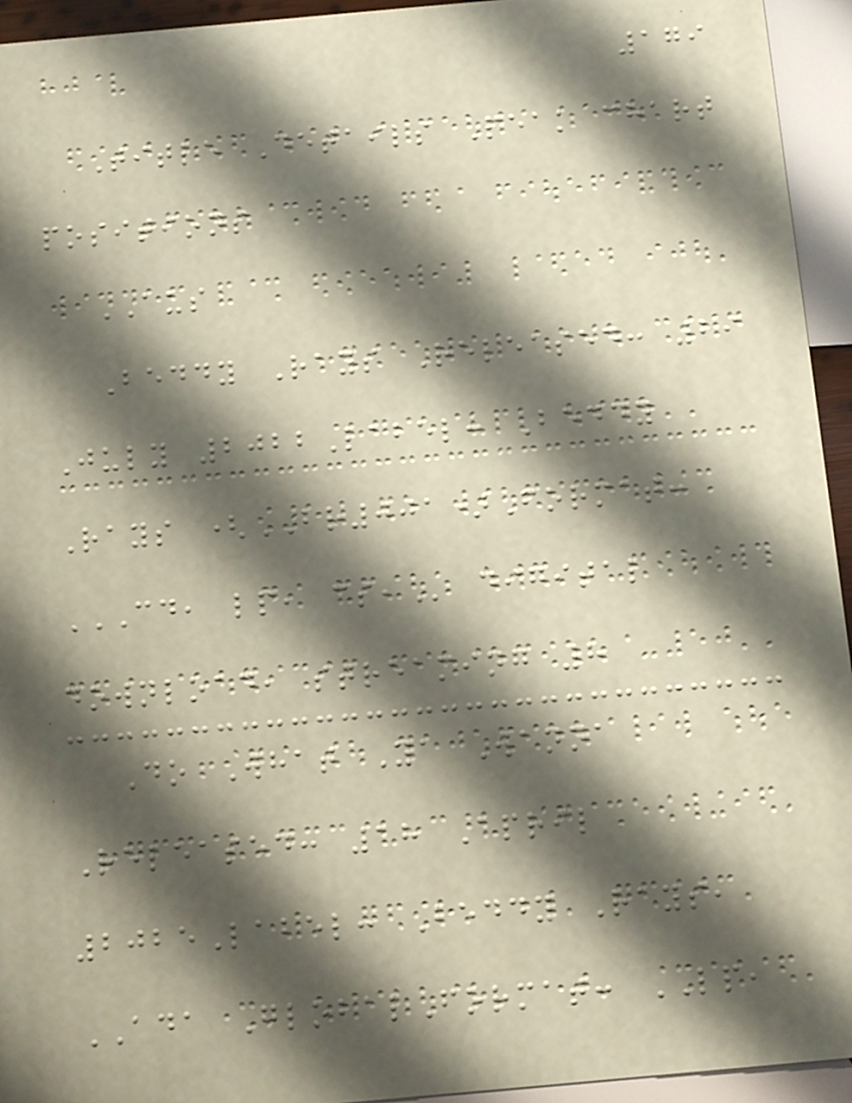179
Title Details Peak chart
positions
AUS
Beddy Rays Released: 29
July 2022Label: Beddy
Rays (BR001)Format:
CD, LP, CS, digital
download, streaming 8
Do What Ya Wanna
Released: 18 April
2025Label: Beddy Rays,
ADA GlobalFormat: LP,
